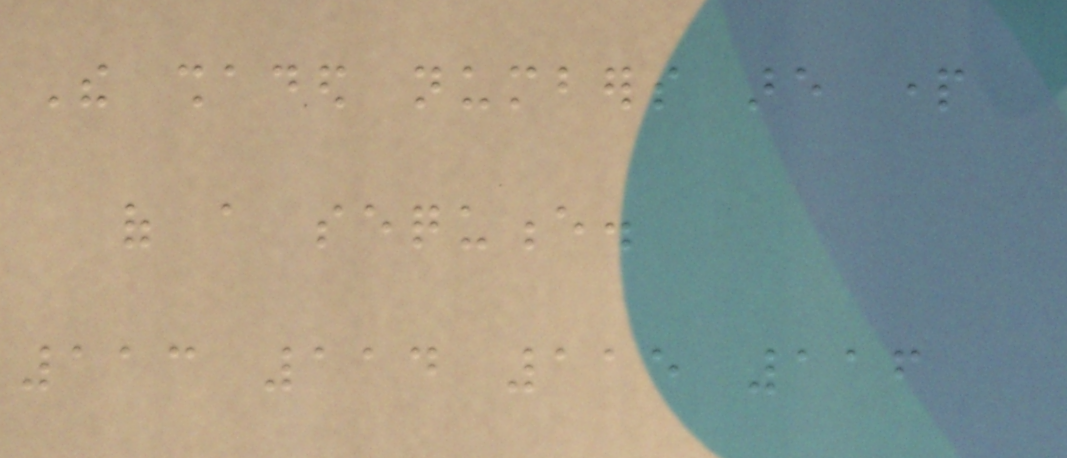The shaded numbers are part
of a sequence.
113 114 115 116
